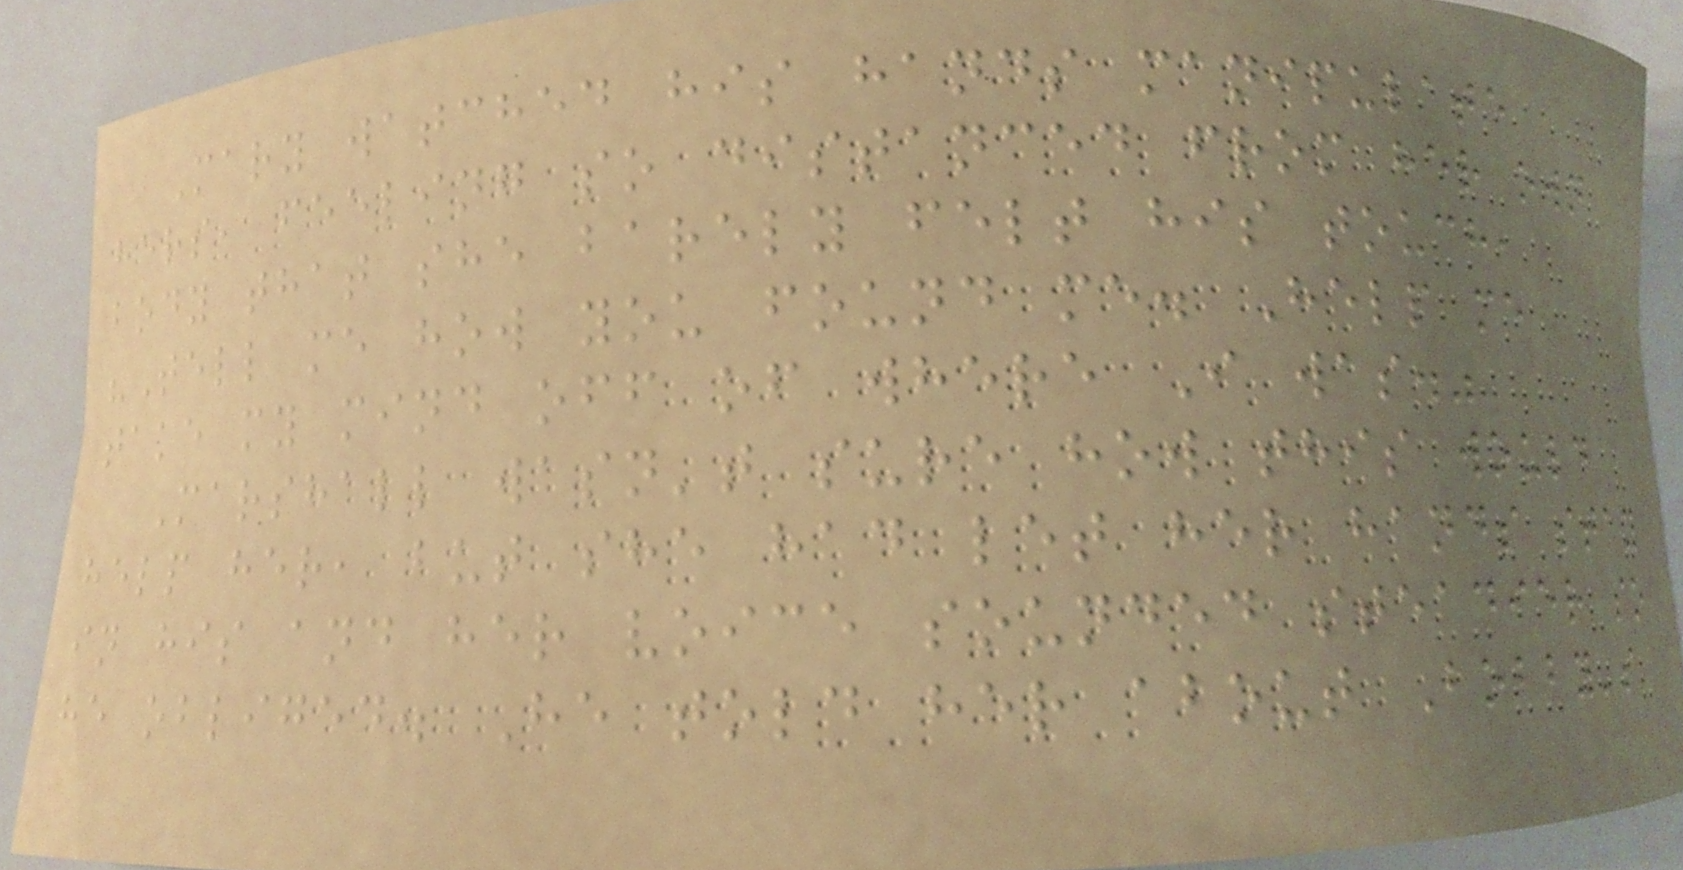Mary watched his hands manipulate
hers, feeling so distanced from her own
body that she barely felt his touch,
"Tell me how you found me. Help me
take my mind off of where I was."
Marshall wasn't sure how this would
help her, but she had let her hands stay
in his and her voice sounded steadier so
he obliged. He told her about Bobby's
